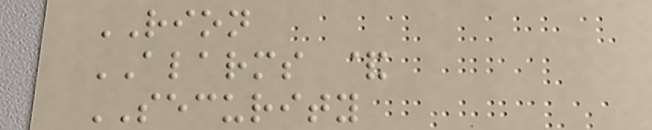RION
ALARMS &
SECURITY
